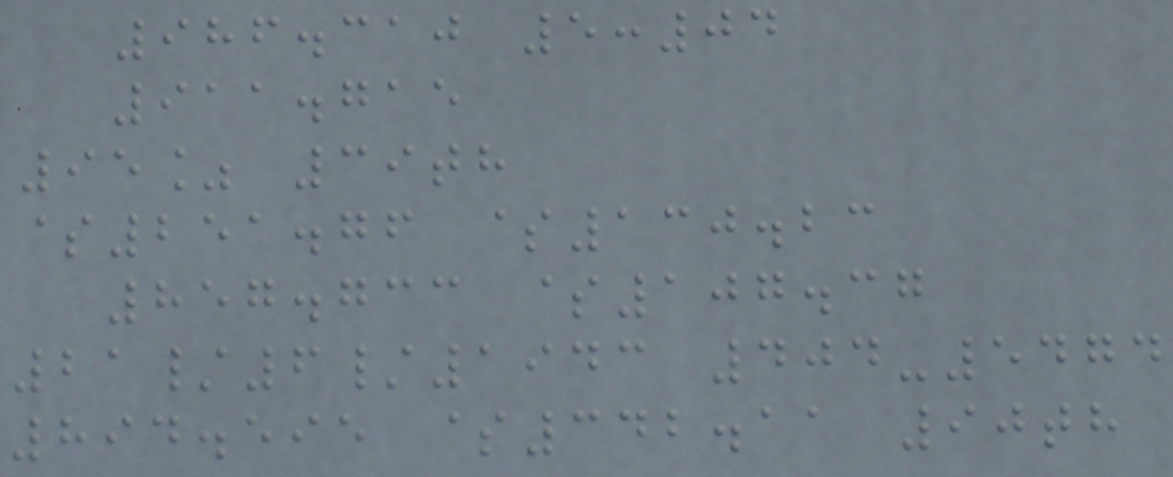986.310 5:04
911.715
95% 39th
$251.76 $130.23
857.733 $107.37
21/6/1943 404-5474
894.595 $342.11 90th
